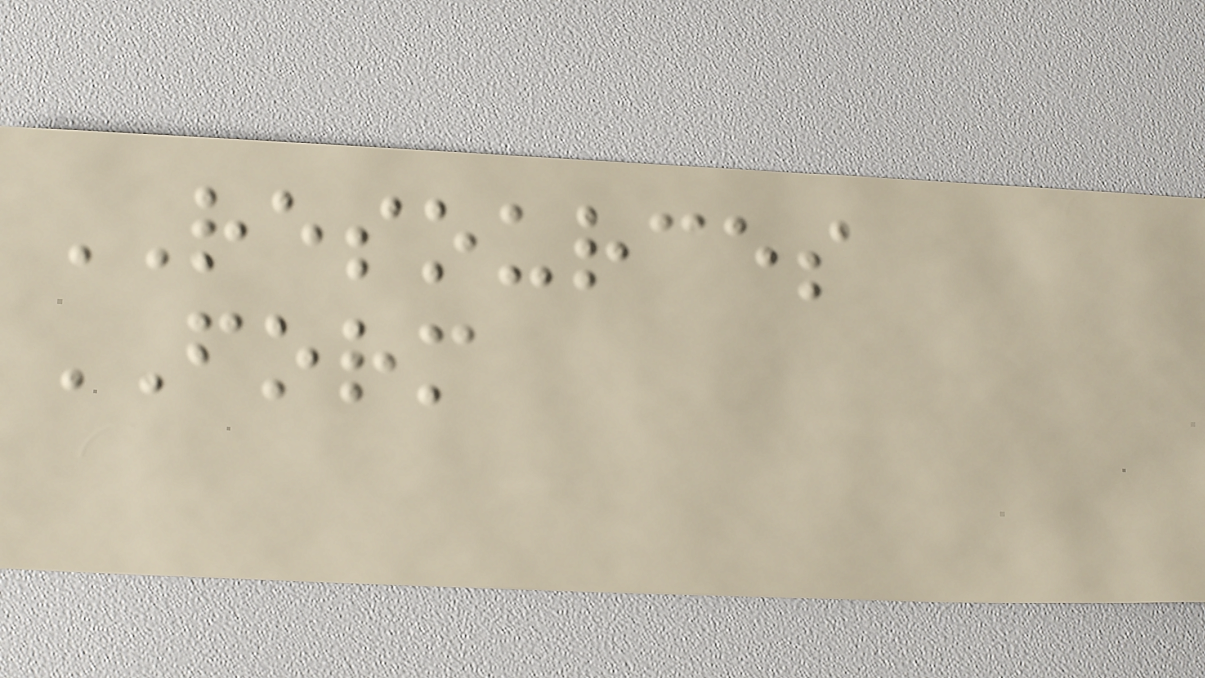RESOURCES
FORM
